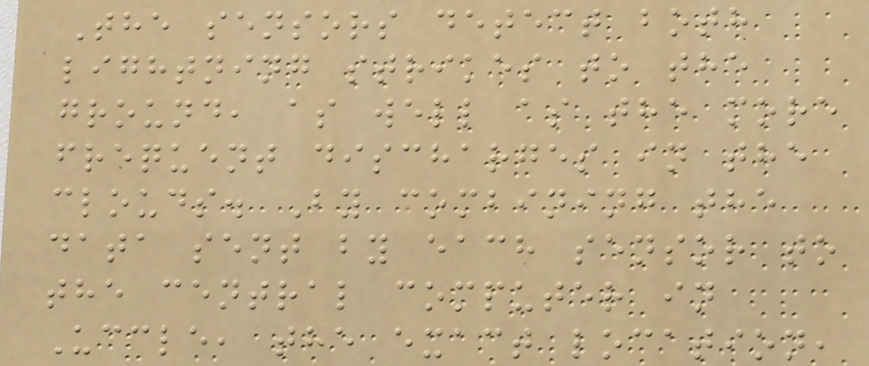The sensors detect both
lightning strikes to the
ground, as well as the more
frequent discharges in the
clouds. By combining the
data sent by each sensor to
the central computer in
Uccle, the exact location,
